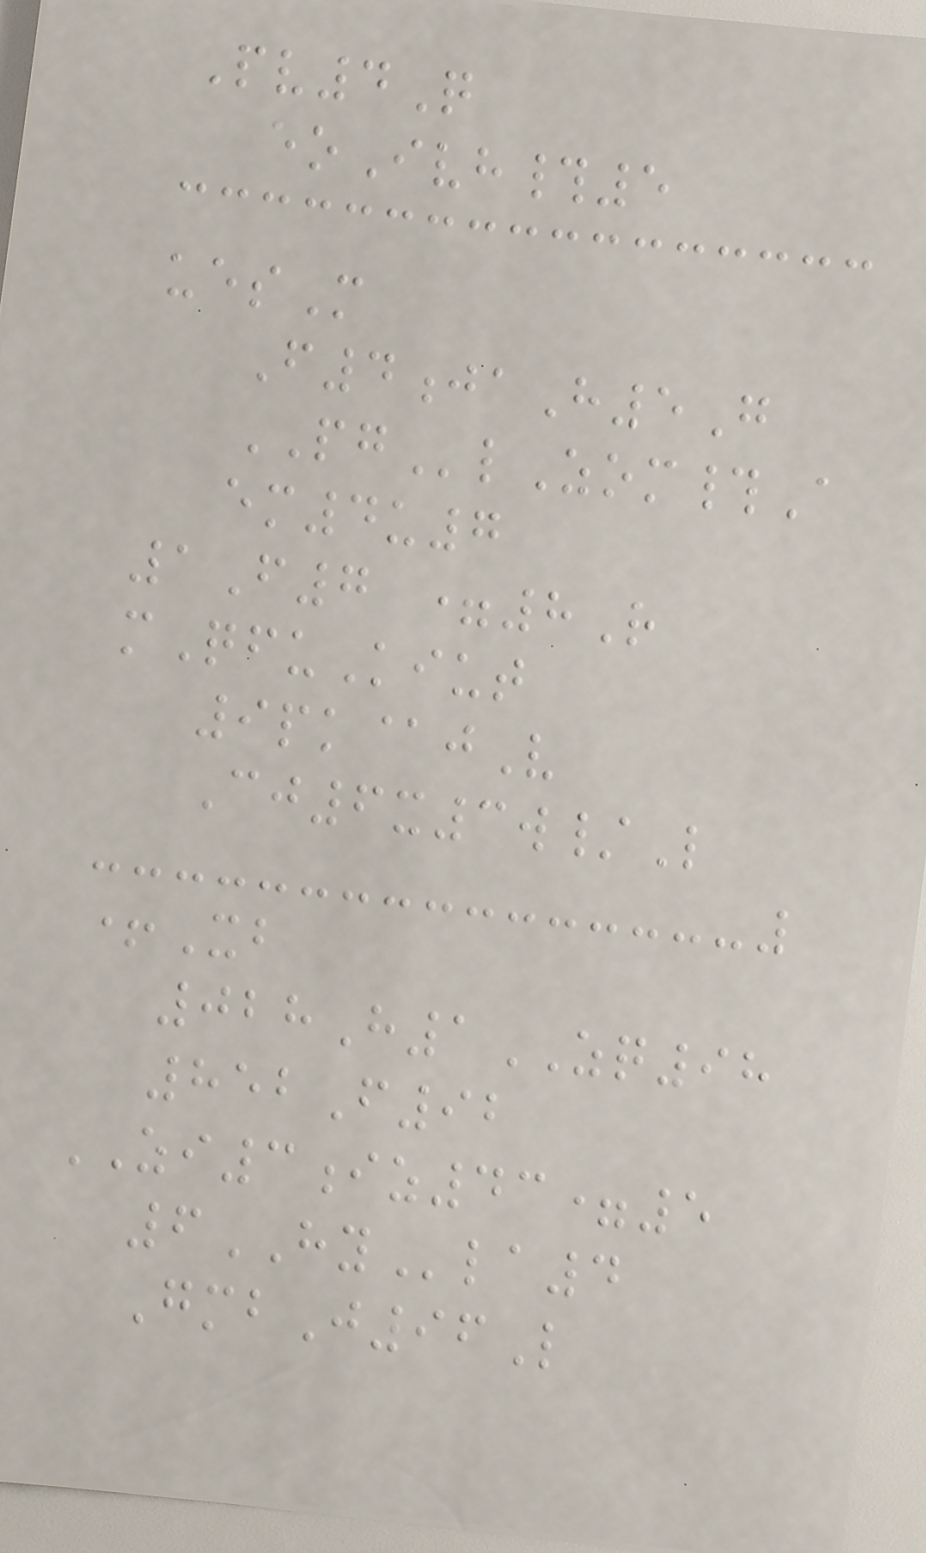Pv4Q
eoIvh#5
uesM
F4jaH5G
PGlZom#A
em4u7
1F7 =8R
mQfuKiut
9pk@jV
Cj6x3w/L
+Xb
028H1ZQ98
852F92
ZI3iz43=5
6HYla4
GmbJ96L
